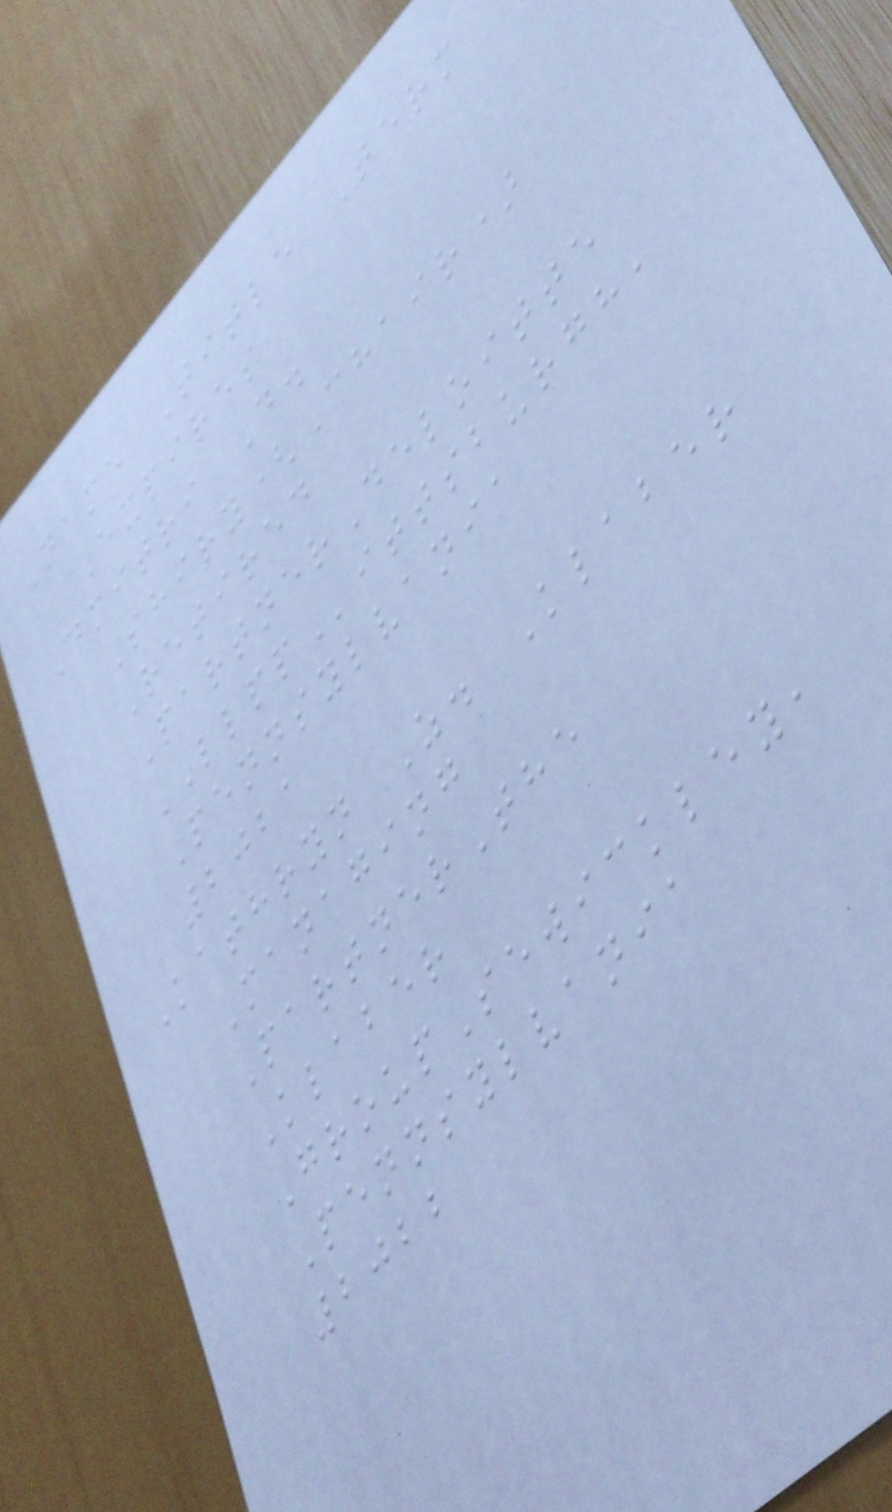Name Title Term
Expires
Dmitri D.
Shiry(Chair)
Retired
PartnerDeloitte
LLPPittsburgh,
Pennsylvania
2021
Kathryn Z. Klaber
Managing
PartnerThe
Klaber
GroupSewickley,
Pennsylvania
2022
